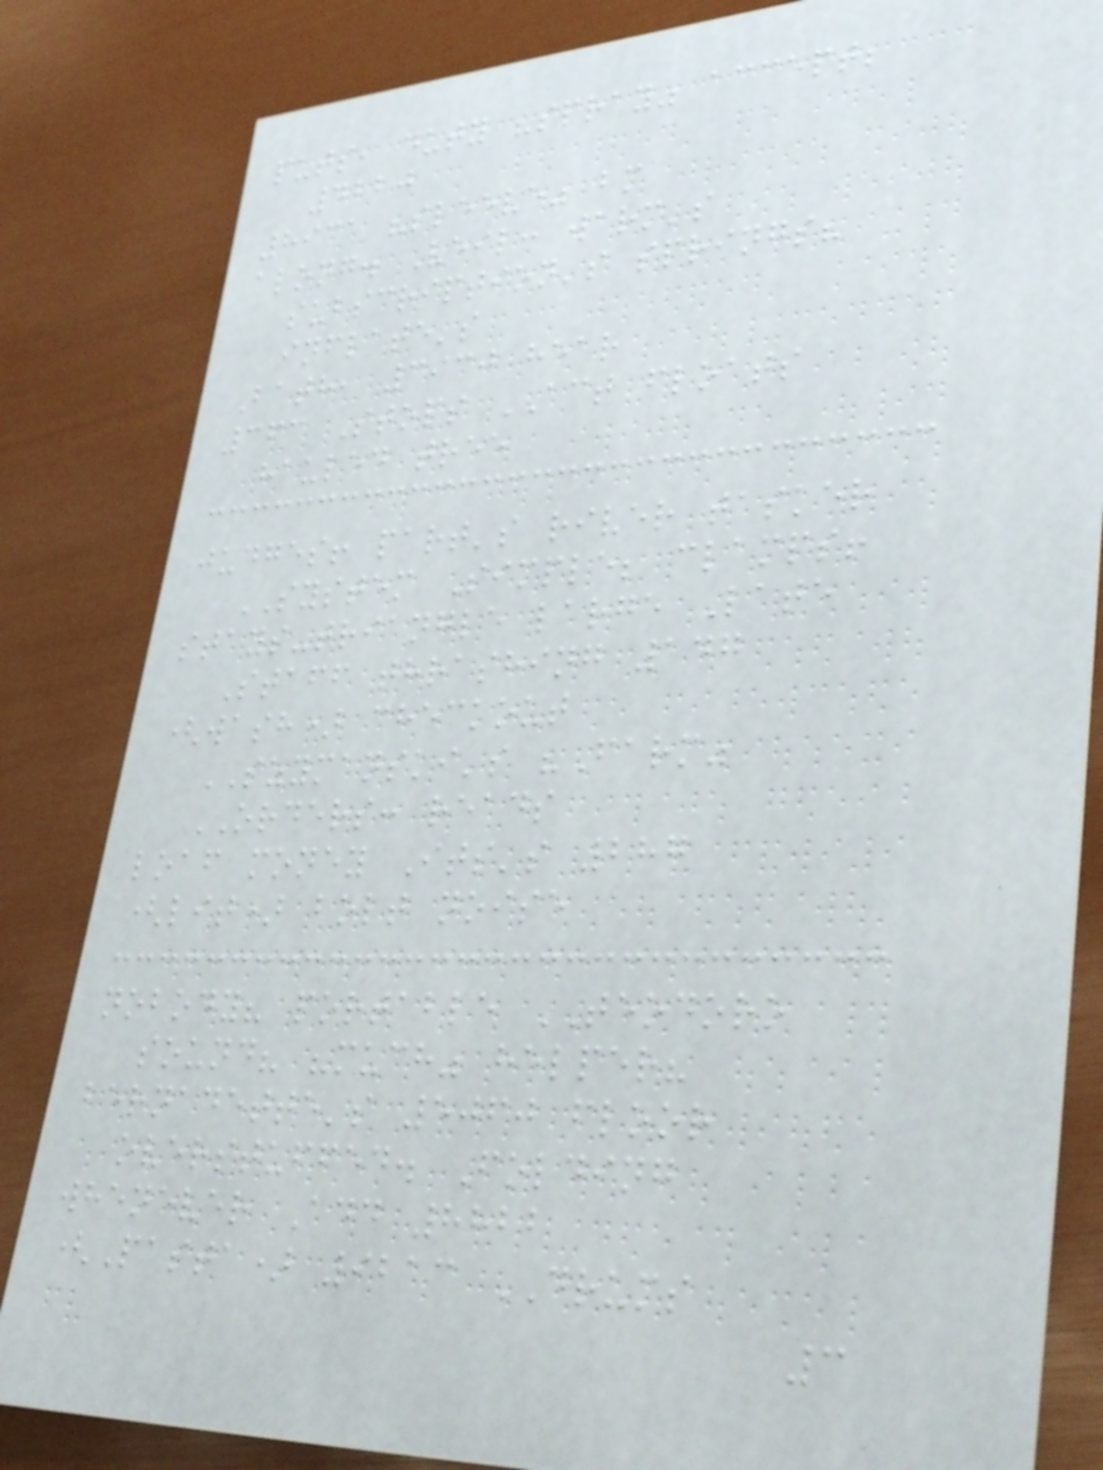puts, duty "spray" accept;
4220
8931 "sleeve" bm
along. Veil: warm's
subscription's springs?
inflate's
Bath, 3930 hear
363 Stops ACT floats
hauled tree
judges! part's river tasker
SYSTEM Simple; clamps!
stays-triangle large Late
Staff thrashing 147
(wash) checkout
SZYMANSKI's "Farm"
ORDERS: reads
loaf money Its's 287
(lit) bolt noise
nobody? portable TEODORO
sound? "much" helper?
bernadette's 5060 floor
overstuffed. Folding
whenever Add 8822
(Pasta) 9213 DRUMS
3
